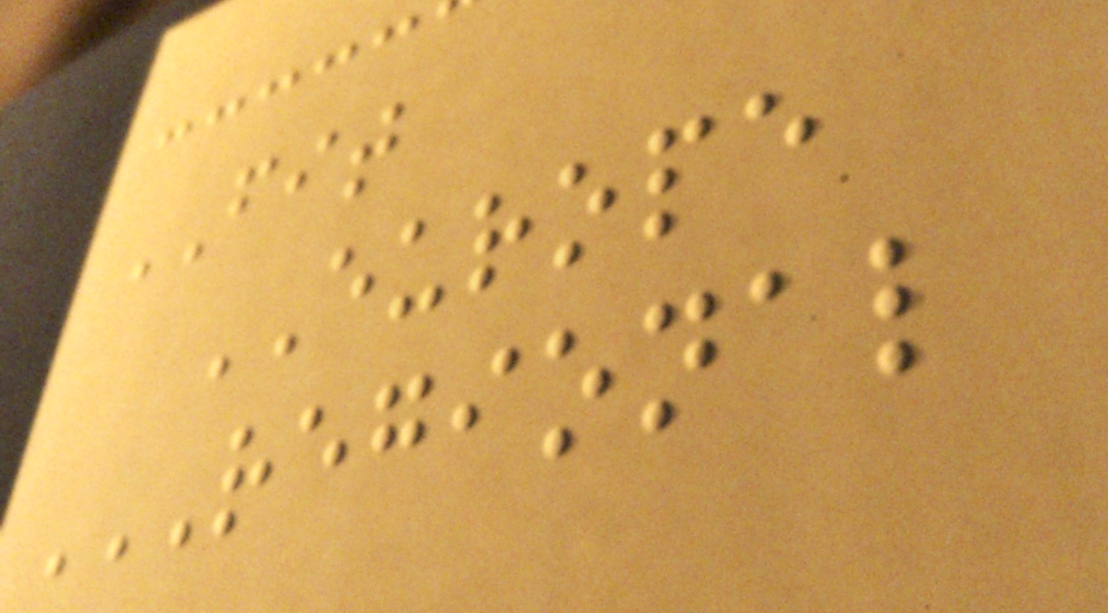FIT
EUROPE
REGIONAL
